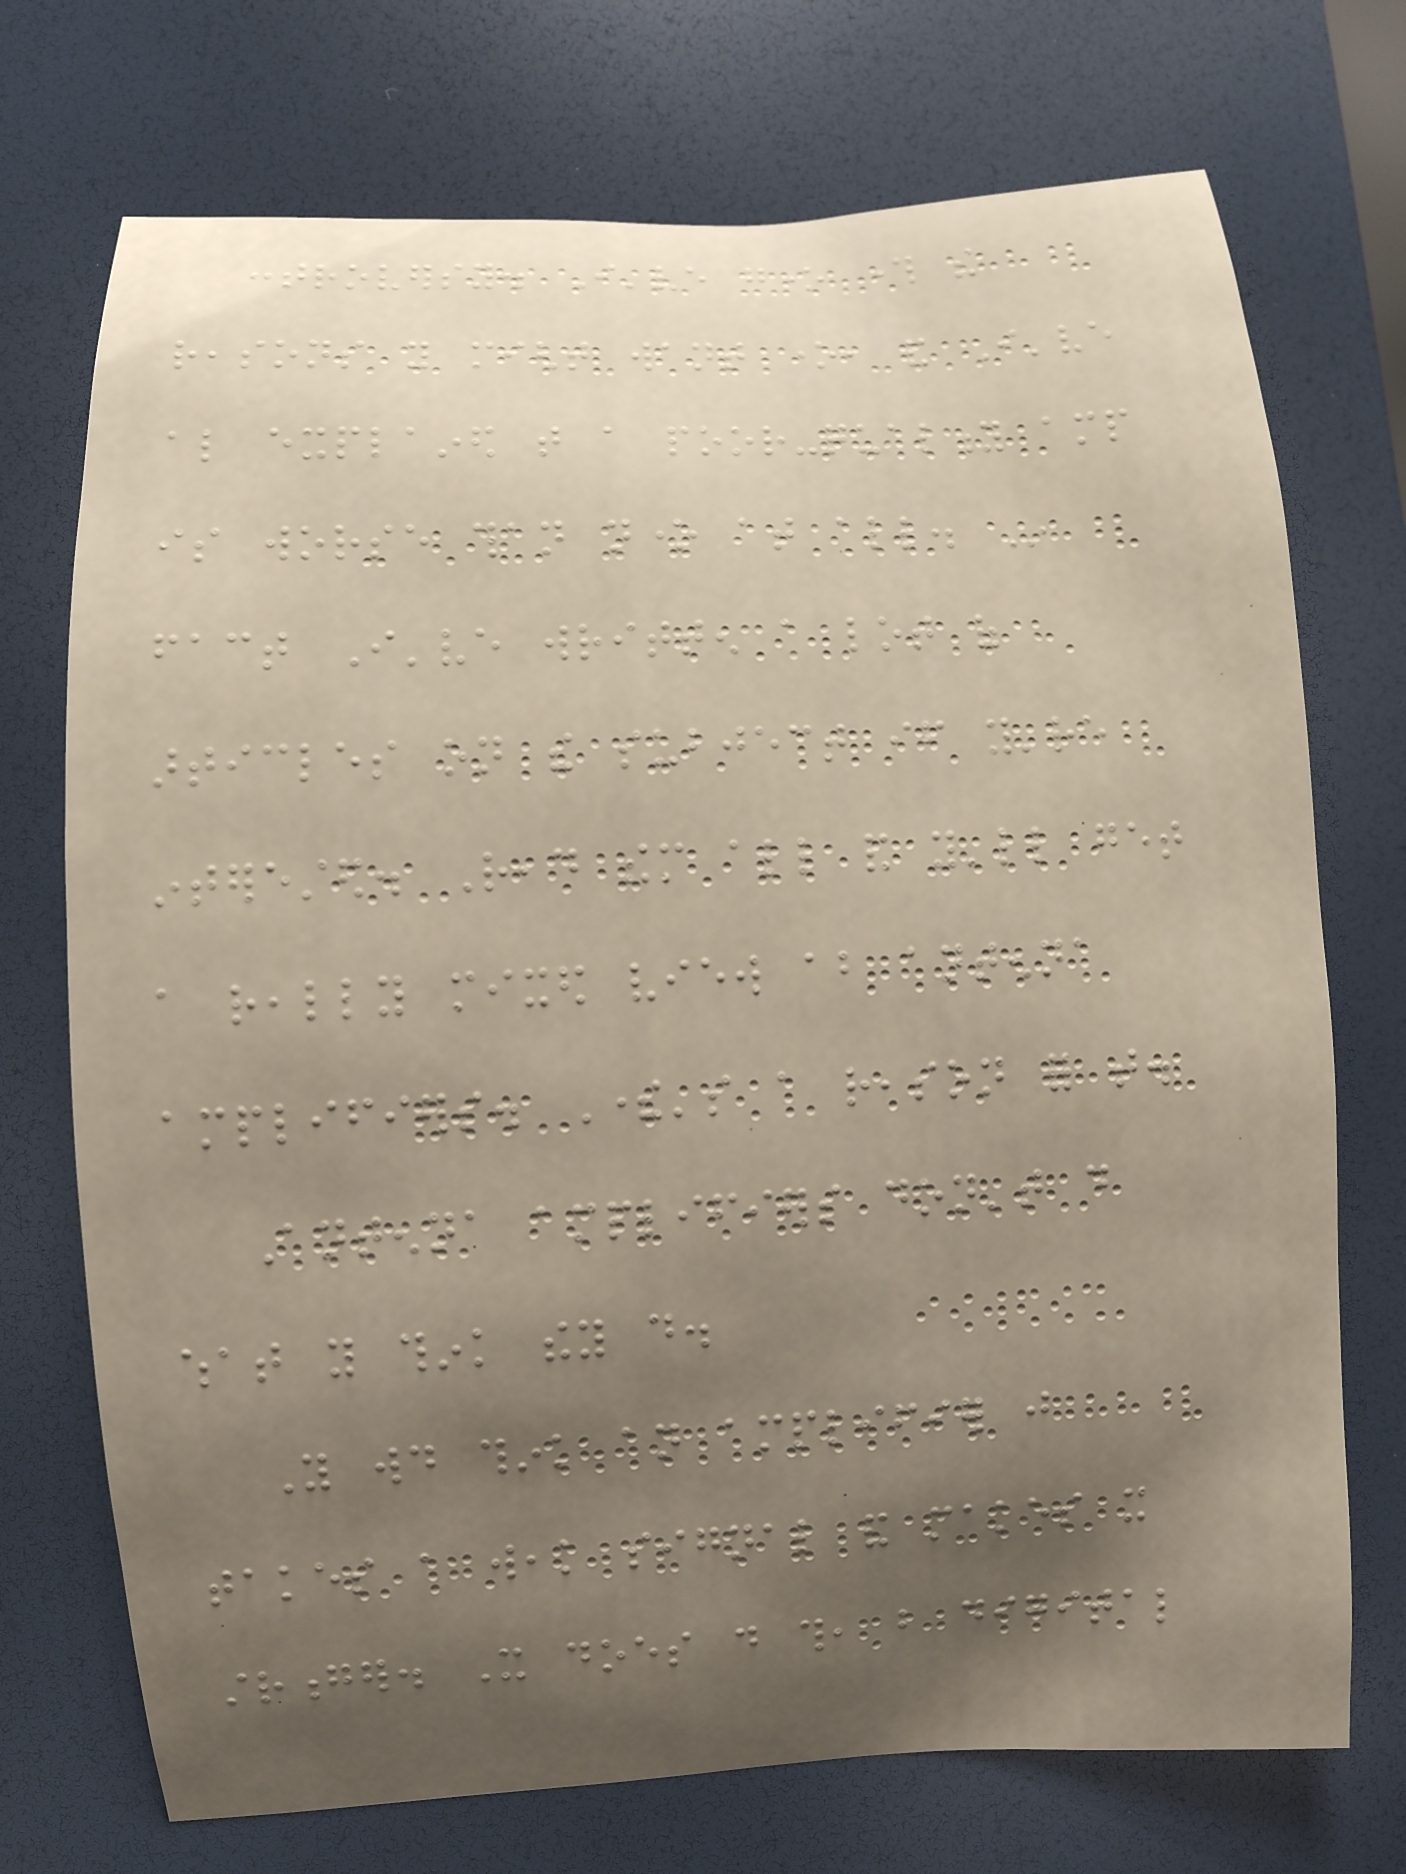controversy. I've gone through the
reasons you might want one, and I've
also explained that a poor-quality amp
is worse than none at all. In
fact I've written a lot of
articles on the subject if you're
interested. Read them all and you'll get
a really mixed view about antenna
amplifiers. There's a reason for that.
Antenna amplifiers don't do
what you think they do.
You would think an amplifier just
takes a weak signal and makes it
stronger. It does do this, but digital
